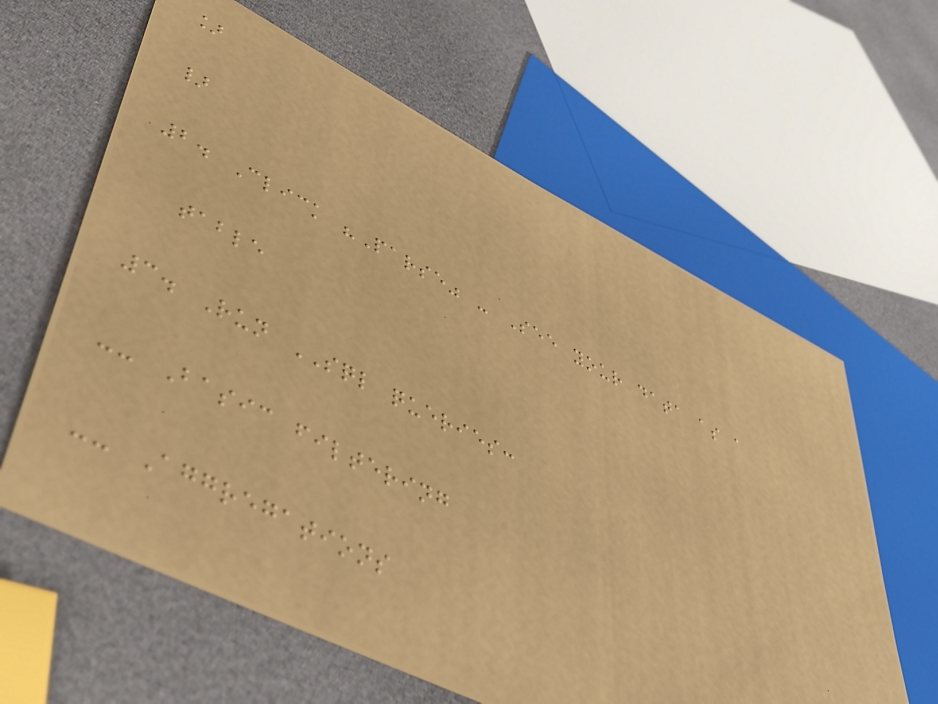]
}
2. Click "Parse" - See your data as a
table
3. Run SQL queries:
-- Basic filtering
-- Aggregations
